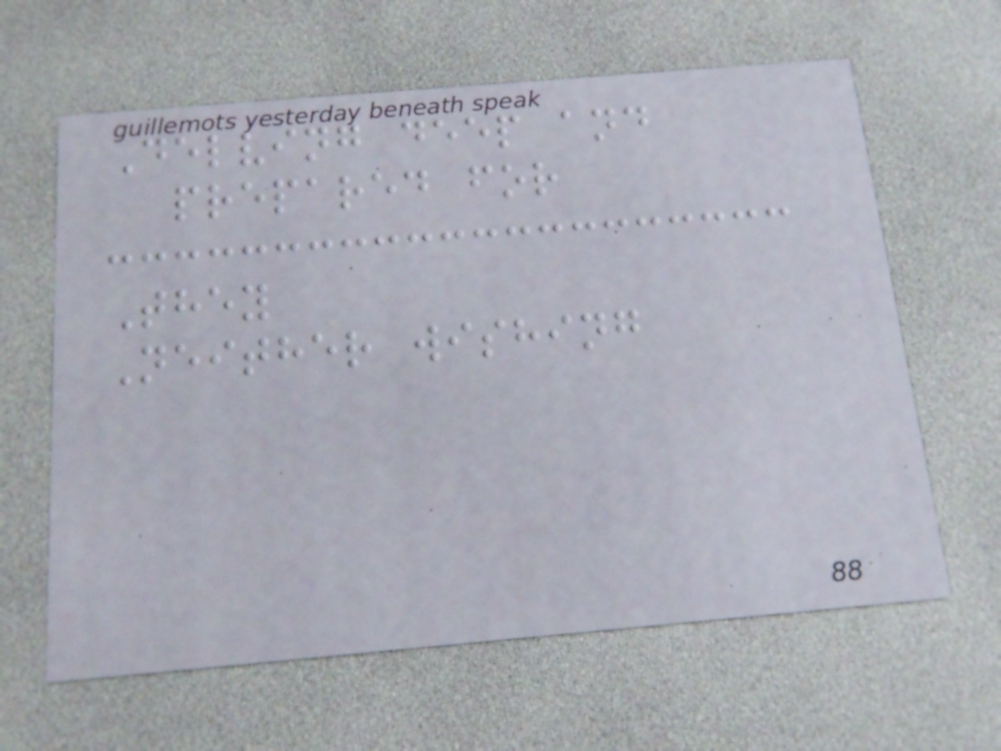Delving deep and
prepared for
They
Neither wishing
